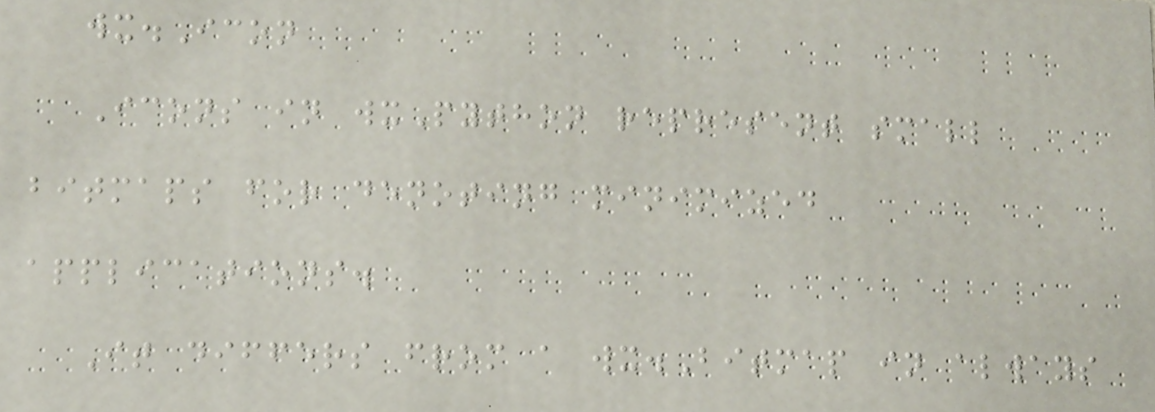wx.Icon
Icons in wxPython represent small
bitmaps for denoting minimized
applications.
It differs from a wx.Bitmap in always
